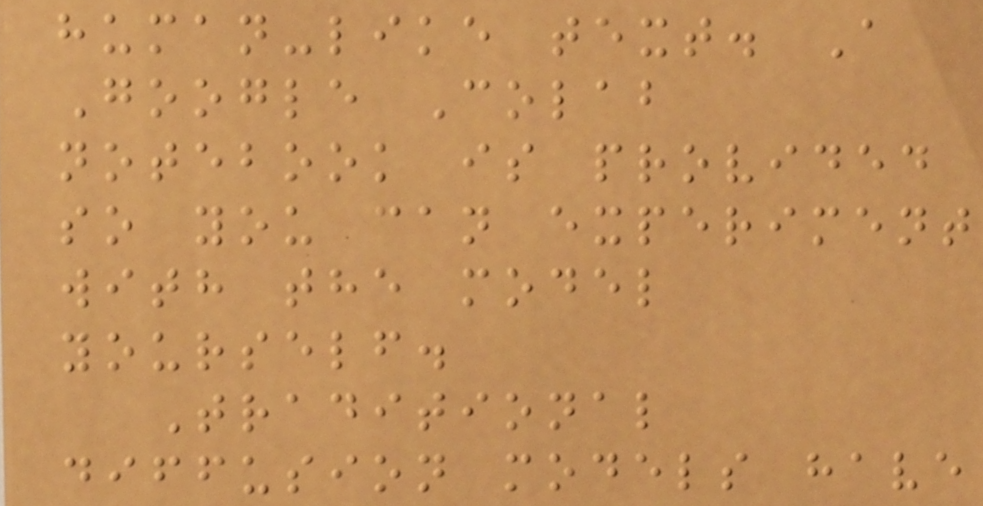human-like text. A
Google Colab
notebook is provided
so you can experiment
with the model
yourself.
Traditional
diffusion models have
